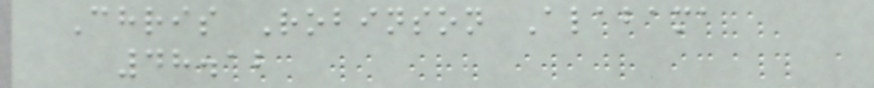Chris Robinson Alabama
48.12
